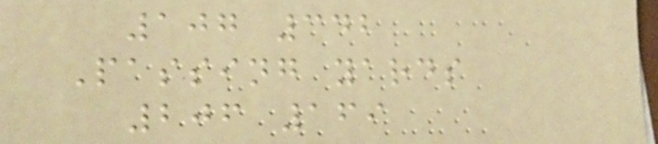107 342
Passing yards
206 169
